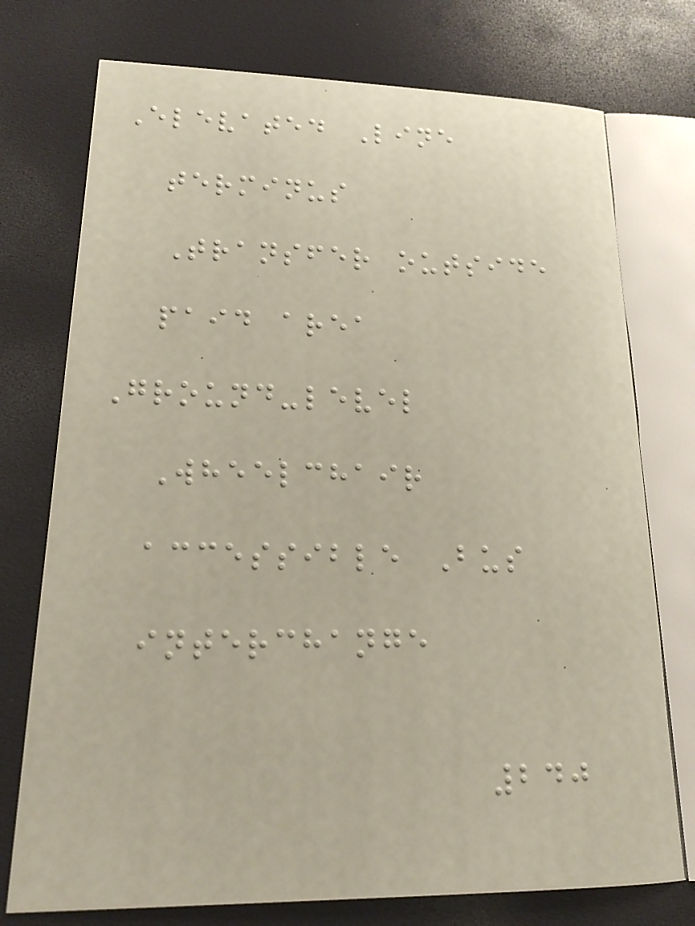Elevated Line
terminus
Transfer outside
paid area
Ground-level
Wheelchair
accessible Bus
interchange
240
